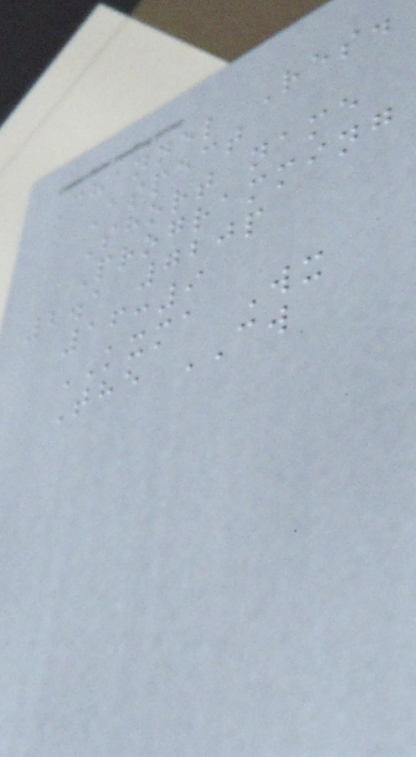Channel Res.
Aspect
Short name
Programming
2.1 720p
16:9
KXMA Wx
The CW
